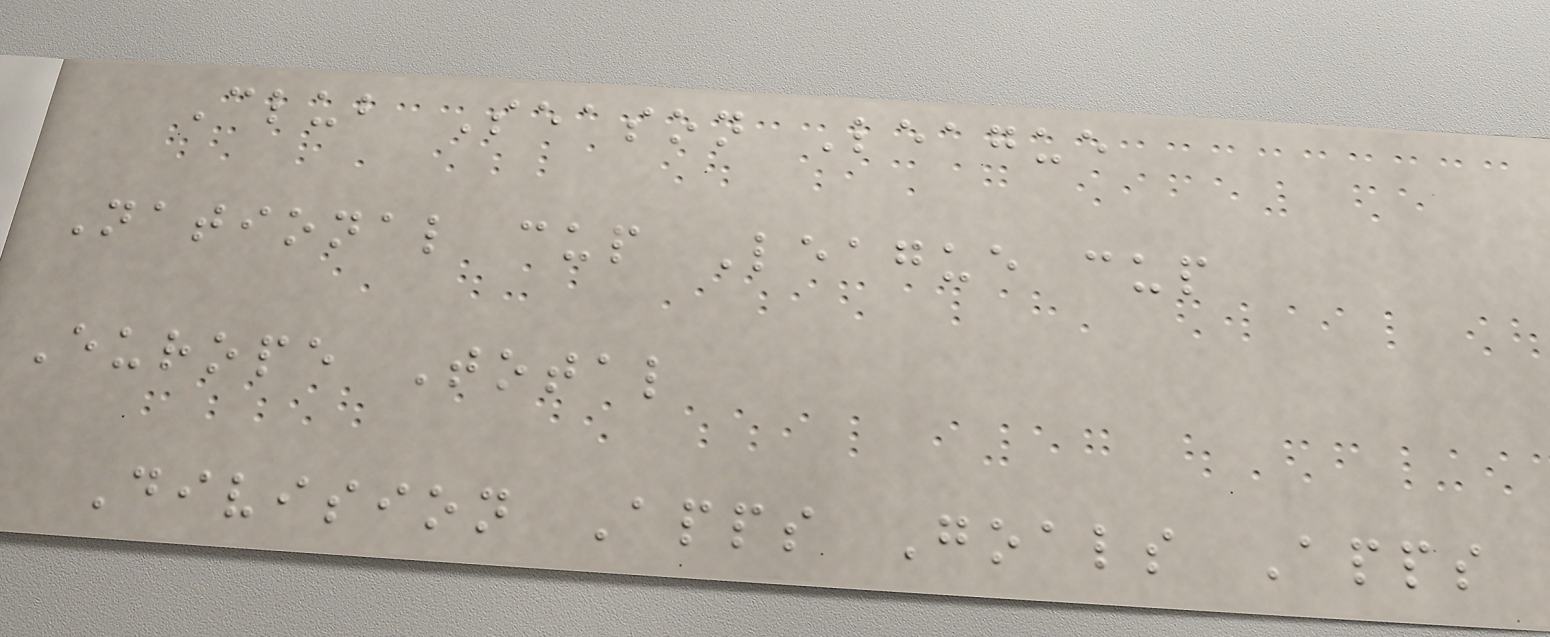Club Season League
National cup League cup
Europe Total
Division Apps Goals Apps
